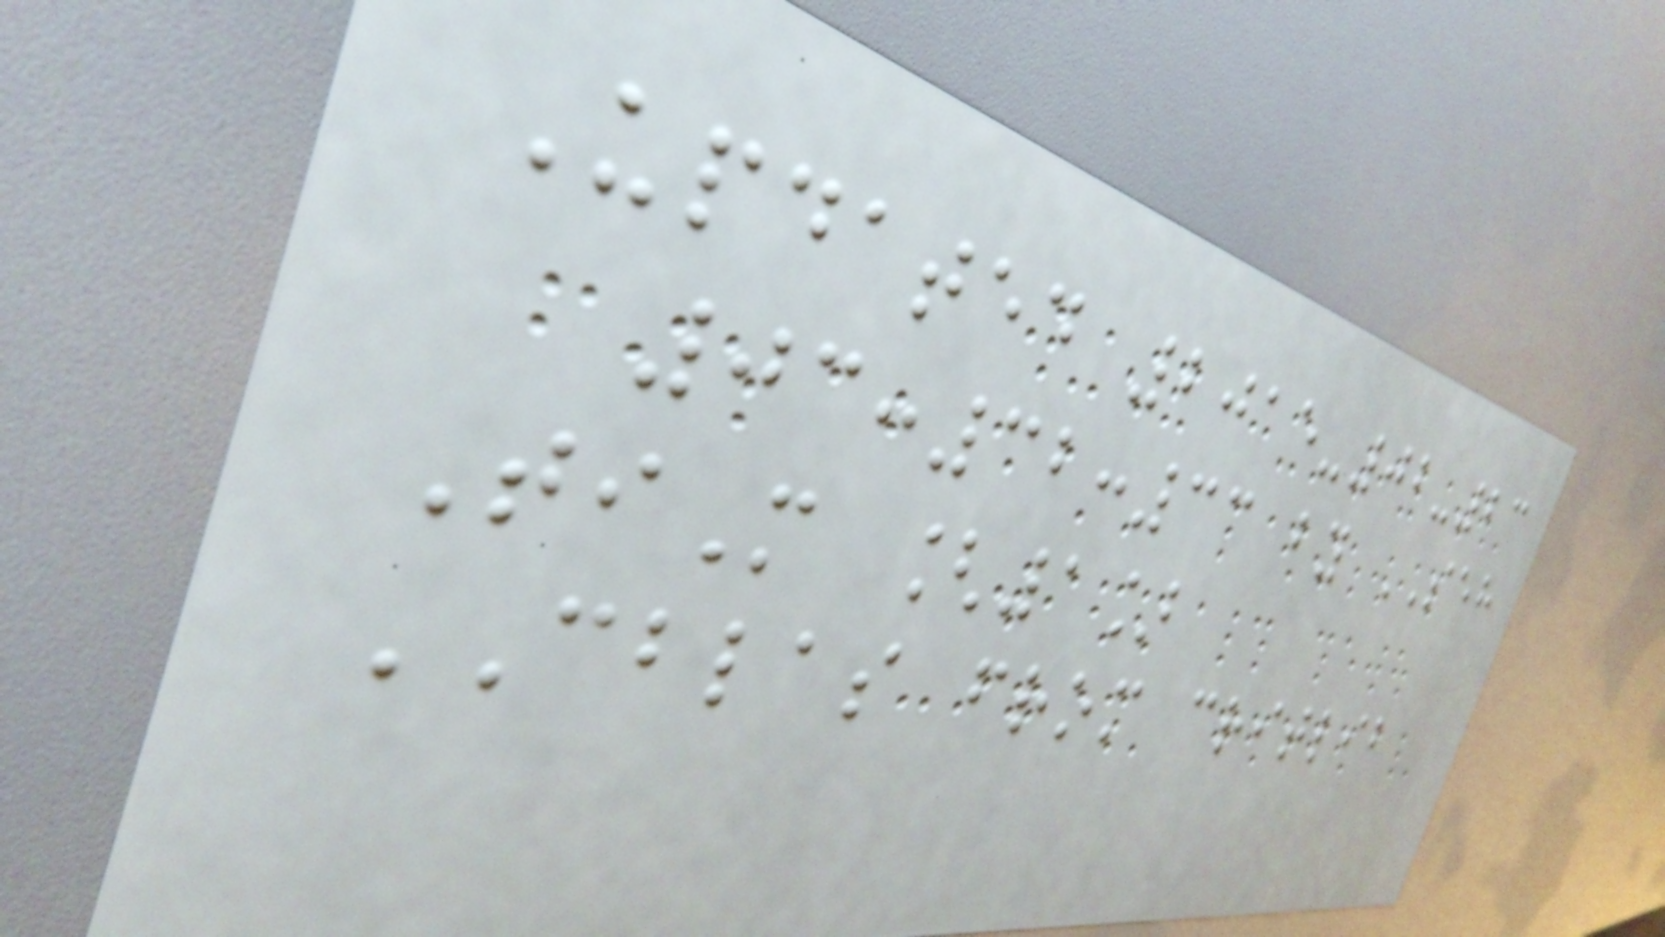Updated 2015-02-23
03:32:33 by SEH
TiM [1]
CBLAS from critlib
